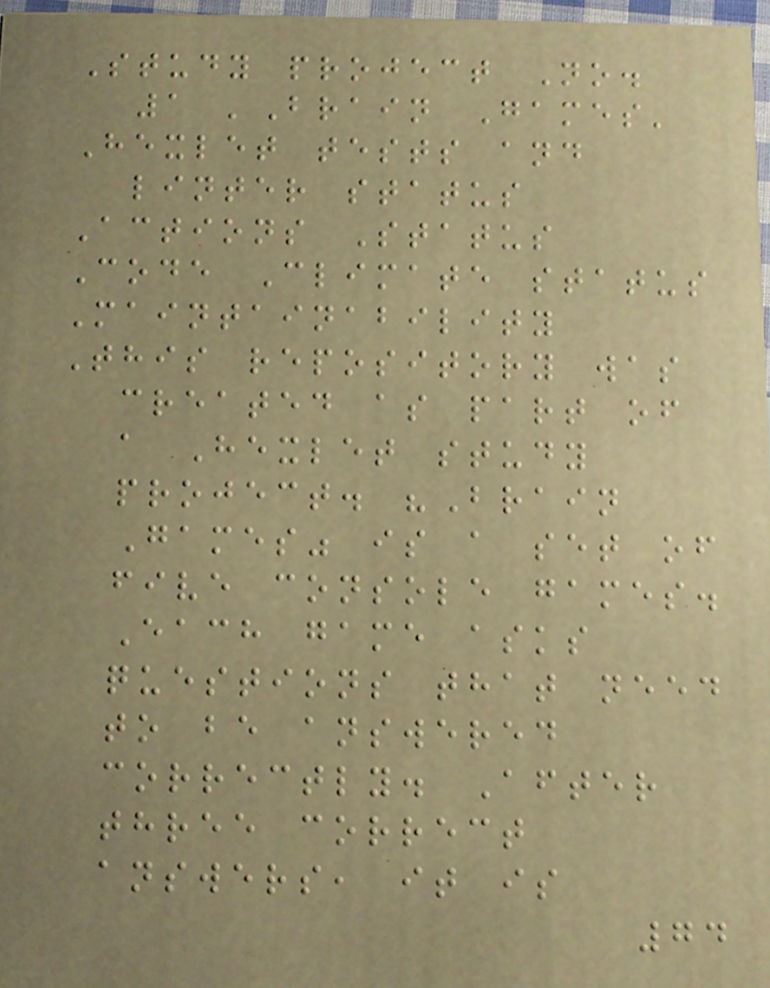Study project No.
1 'Brain Games'
Hexlet tests and
linter status
Actions Status
Code Climate status
Maintainability
This repository was
created as part of
a Hexlet study
project. "Brain
Games" is a set of
five console games.
Each game asks
questions that need
to be answered
correctly. After
three correct
answers, it is
74
